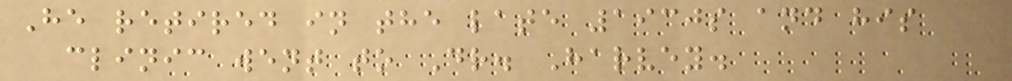He retired in the late 1930s and his
clinic went to Dr. Harvey.
